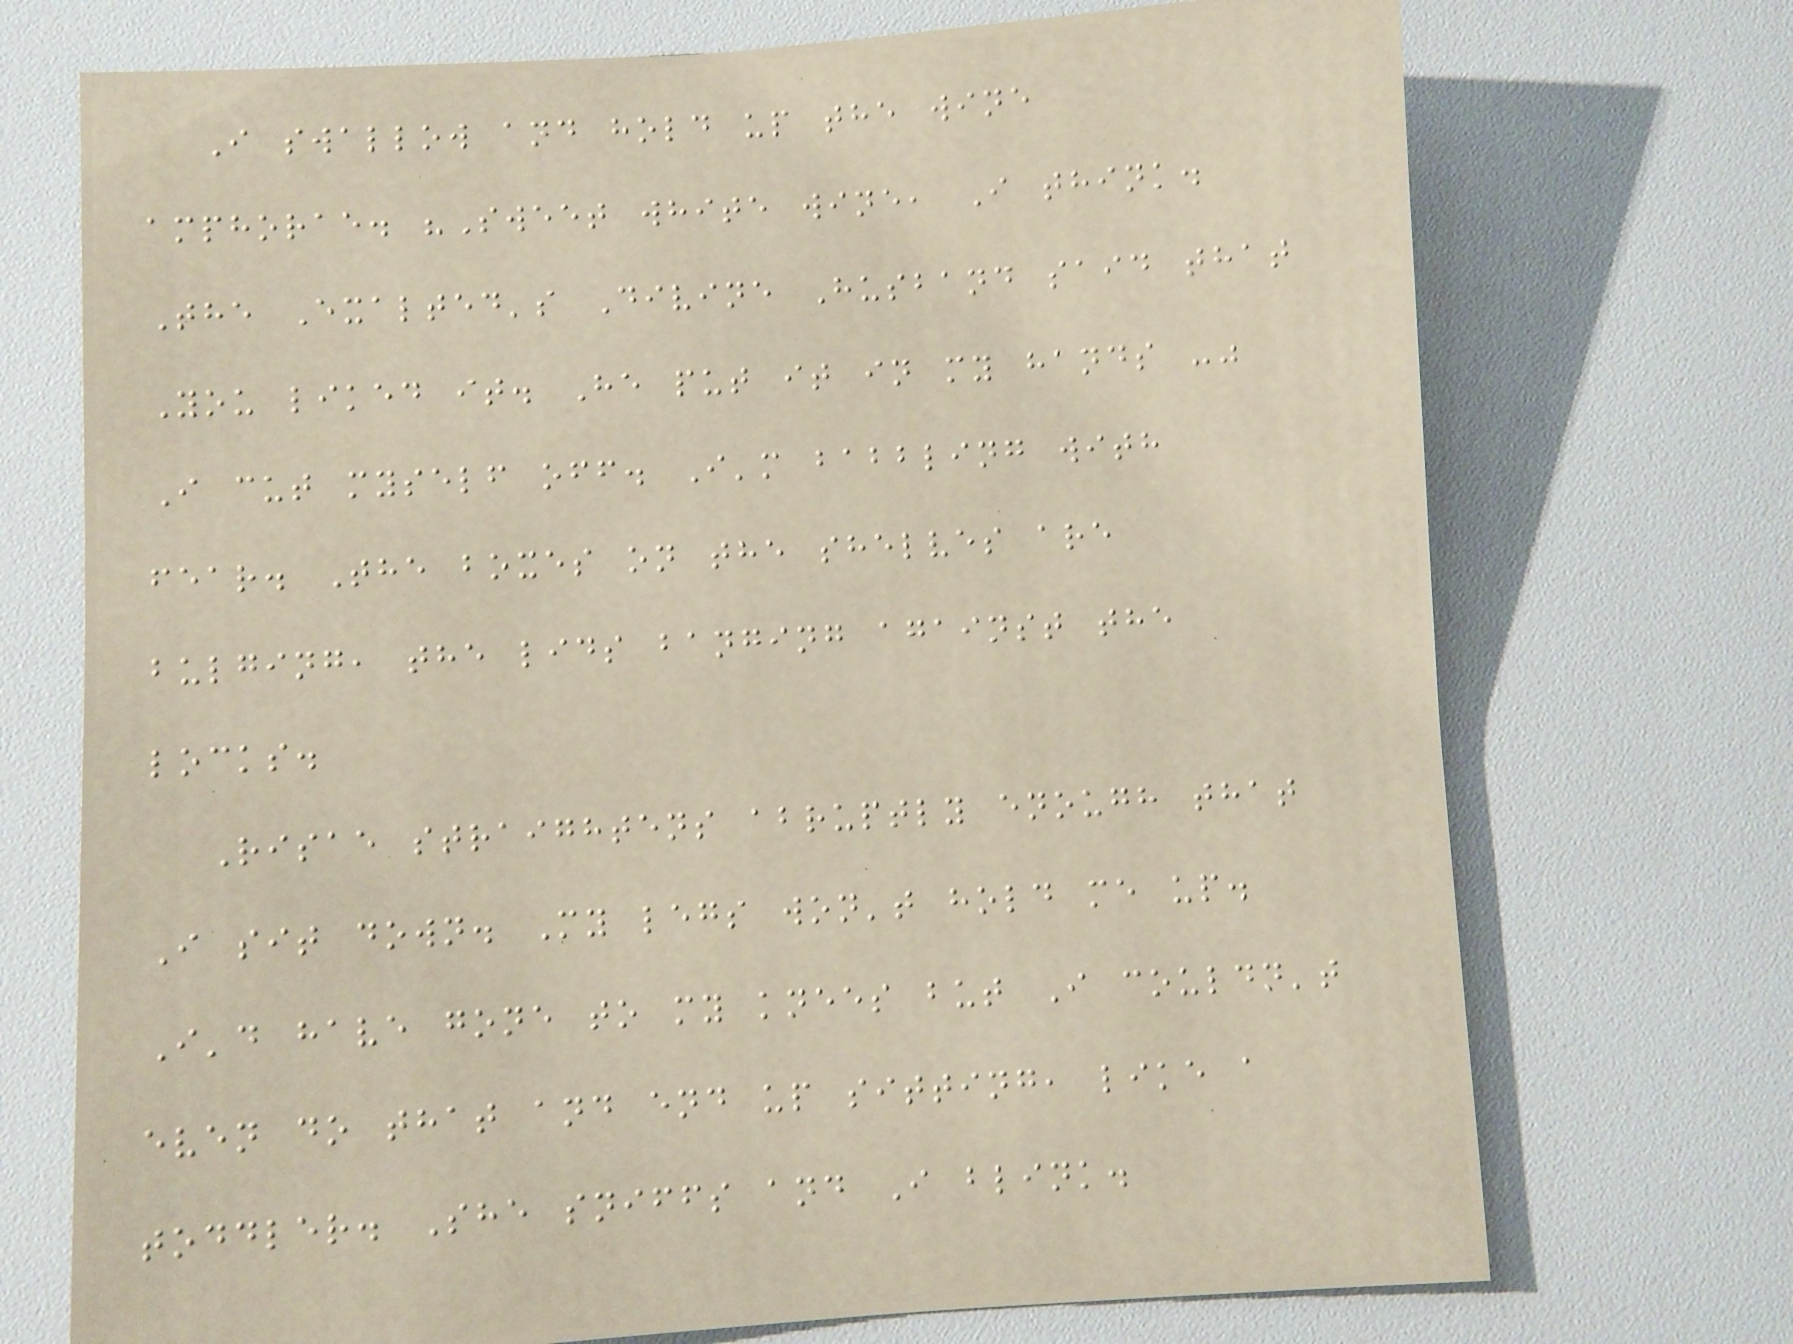I swallow and hold up the wine
amphorae. "Sweet white wine, I think.
The Exalted's Divine Husband said that
You liked it. He put it in my hands -"
I cut myself off. I'm babbling with
fear. The boxes on the shelves are
bulging, the lids banging against the
locks.
Risae straightens abruptly enough that
I sit down. My legs won't hold me up.
I'd have gone to my knees but I couldn't
even do that and end up sitting, like a
toddler. She sniffs and I blink.
